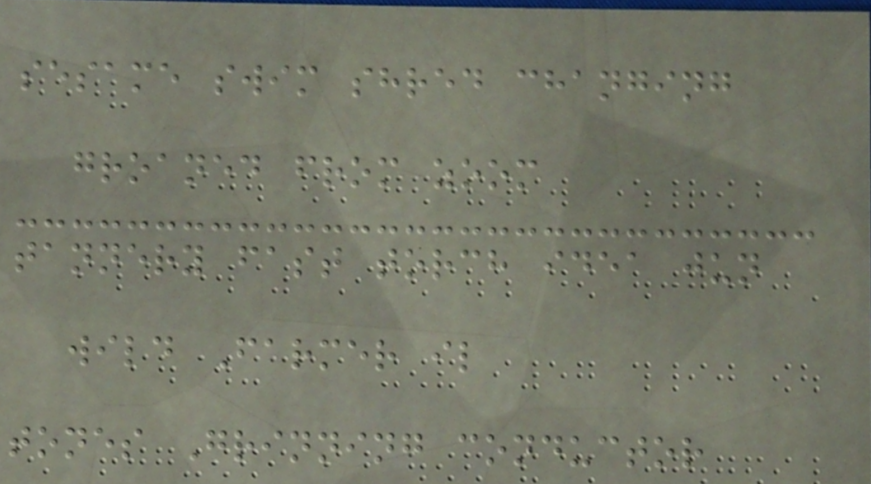sesame swim shred changing
groaned from zoom
tannery fast torch idea jun
wild Farmer il
tones Grinning conductor
